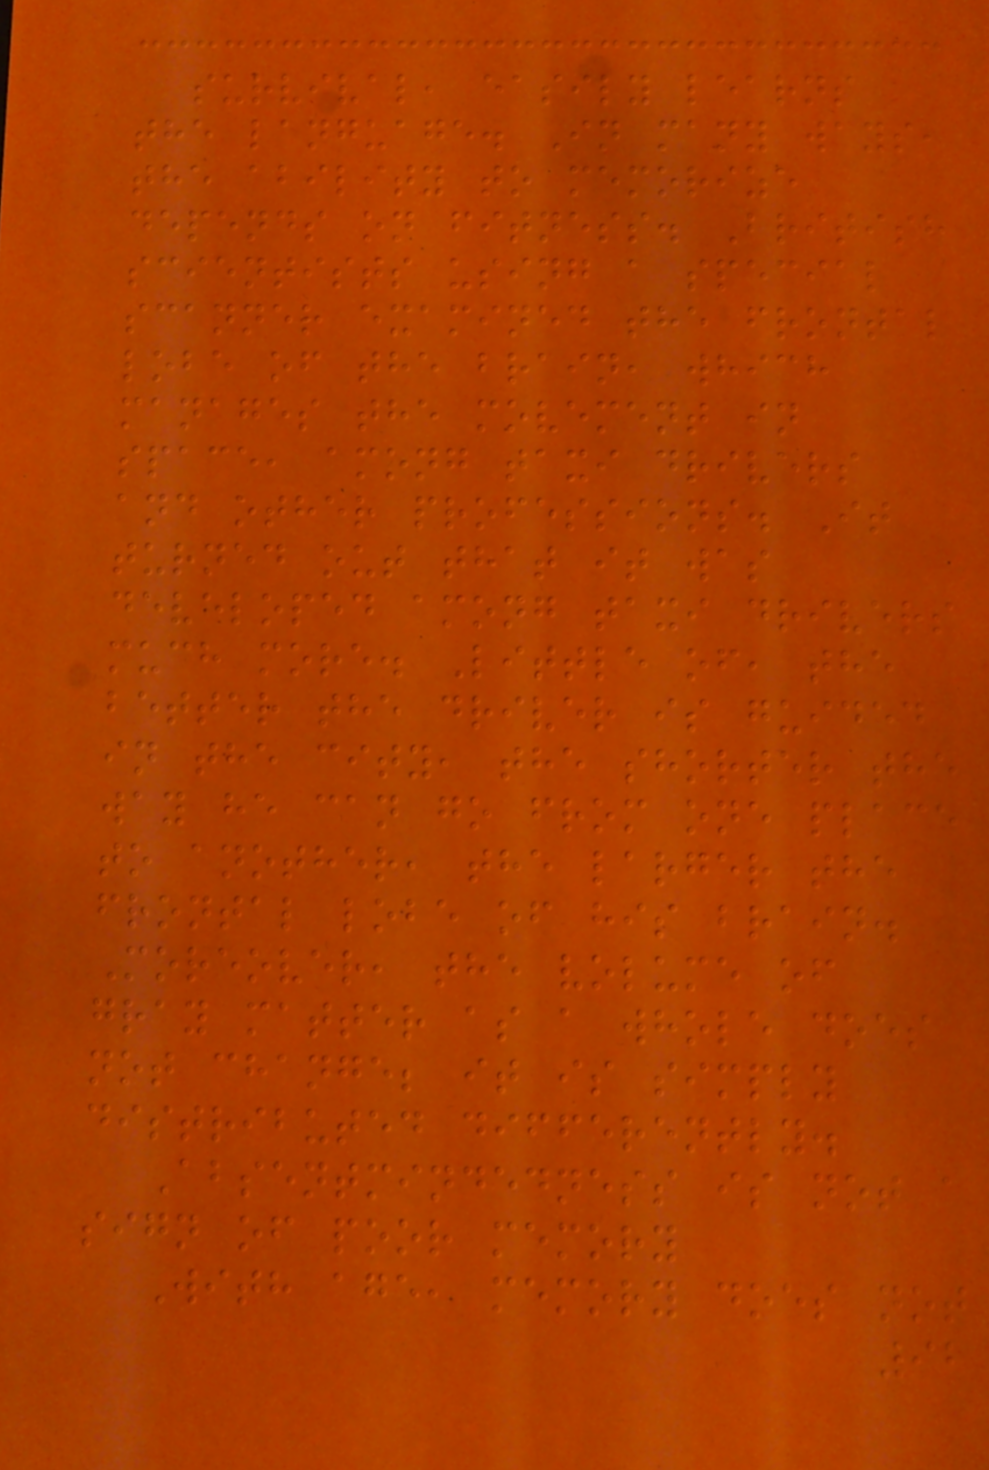survival, easily learns
the language. In many ways,
the ability to memorize
depends on fitness. British
scientists using a special
scanner examined the frontal
lobe of the brain, which
manages the movement in
space, among taxi drivers
and other professions. It
turned out that it was
developed among taxi drivers
much more. Little of, the
better the driver is guided
in the city, the shorter the
way he can go from one place
to another, the larger the
frontal lobe of his brain.
Moreover, the volume of
gray matter as a whole does
not change; it is simply
distributed differently.
Absentmindedness is not a
sign of poor memory
With age, memory does not
92
